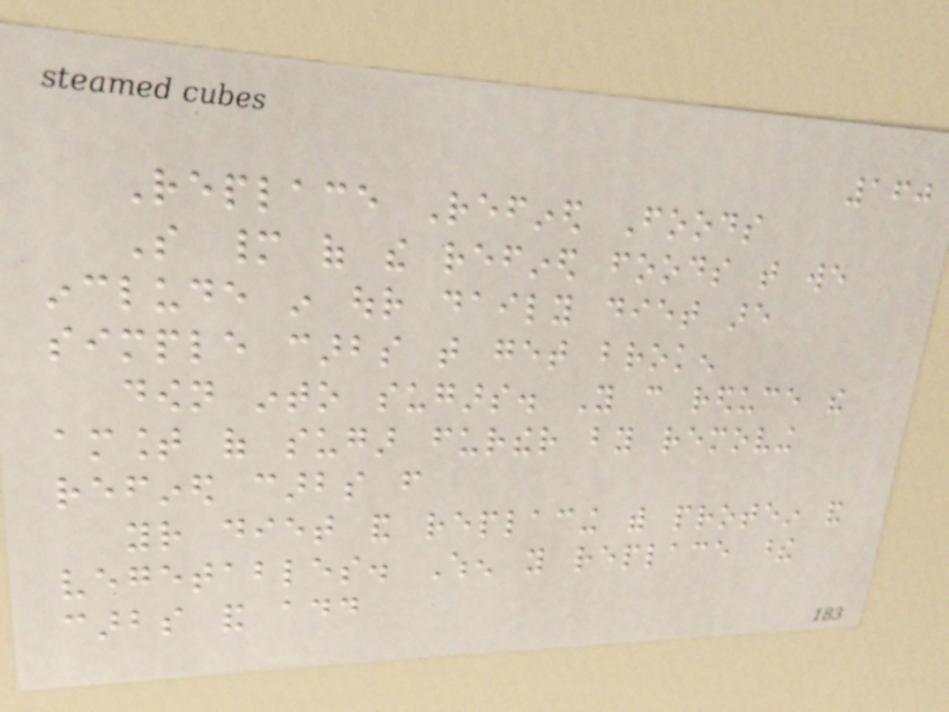160
Replace Refined Foods
So many of the refined foods that we
include in our daily diet are
simple carbs that get broken
down into sugars. You can reduce the
amount of sugar further by removing
refined carbs from
your diet and replacing with protein and
vegetables. When you replace these
carbs and add
